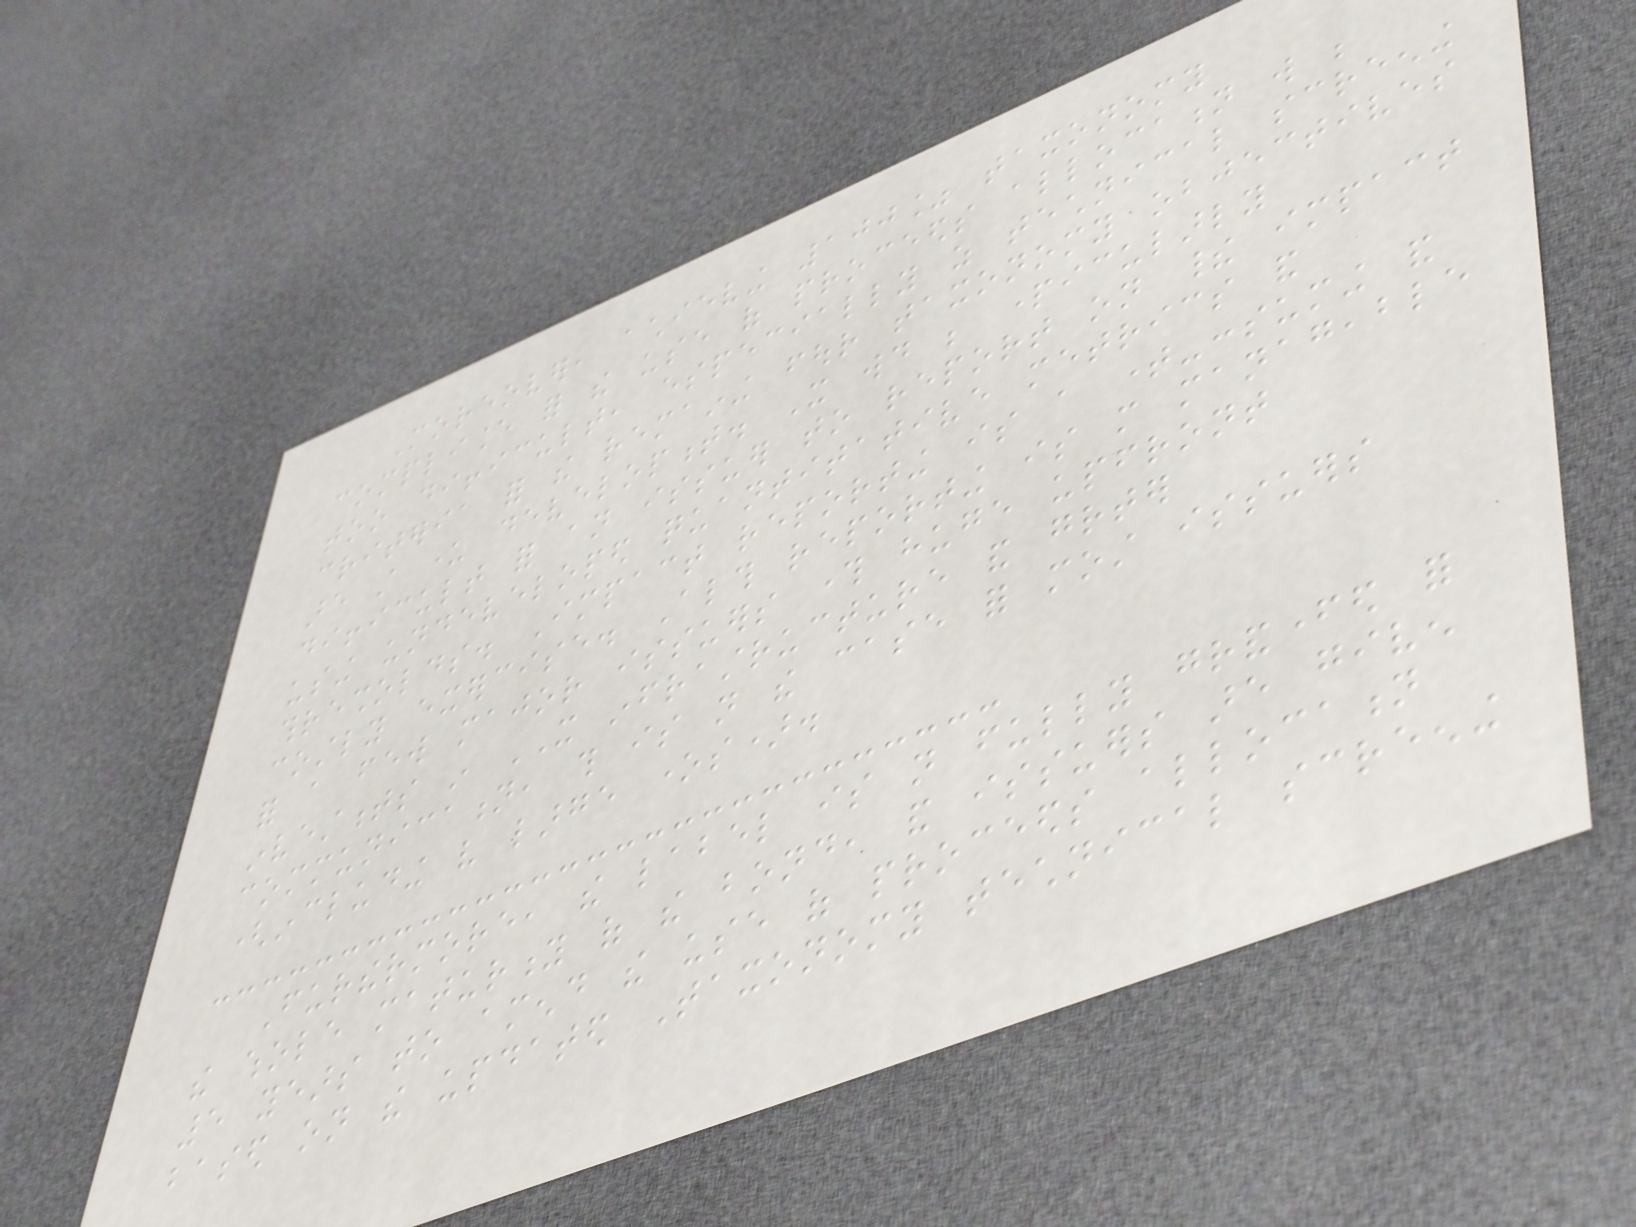Moreover, achieving 100% taxonomy
compliance for the use of proceeds allocation will be
too difficult, especially as technical screening
criteria for the remaining four taxonomy objectives
are still under development. It would be particularly
difficult for an issuer to report on their impact
using undeveloped quantitative metrics and
thresholds. Impact reporting is a time-consuming and
costly exercise. Although reporting is more manageable
for a few major issuers through huge upfront
investments in IT infrastructure and greater
communication, this is not the case for most issuers
(including very large ones).
Furthermore, the label is not fully grandfathered for
the whole maturity of the bond, and issuers are given
5 years to amend the use of proceeds allocation
based on the updated Taxonomy technical screening
